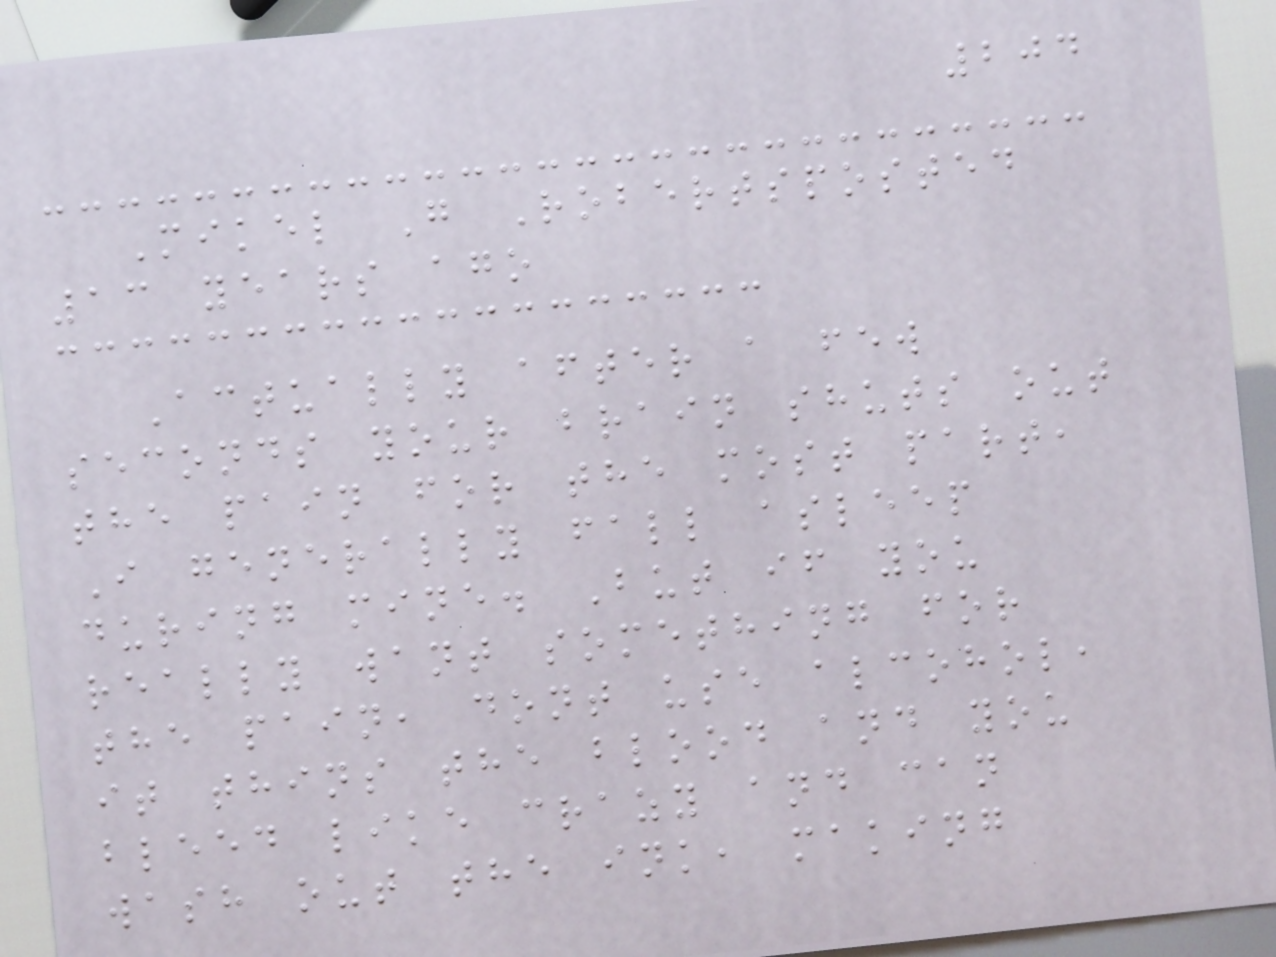204
Mikel G Robertsposted
13 years ago
Actually after a few
seconds your brain shuts out
the pain for the most part,
I generally fall asleep
during mine. But if you
really want something for
the pain, dont use alcohol,
it thins the blood and you
bleed like crazy and can
wash out the ink, making
